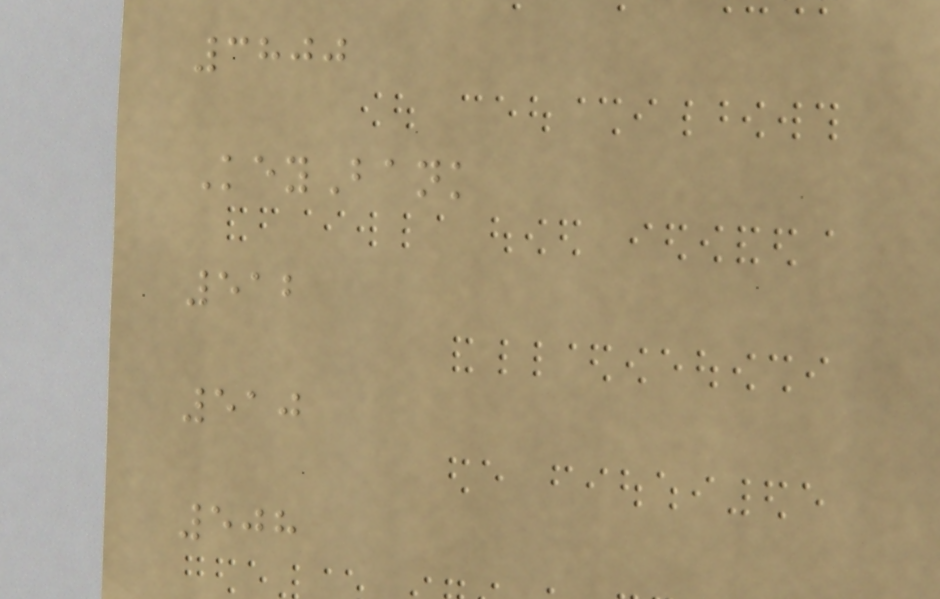3800
KeyBank
512
510
508
